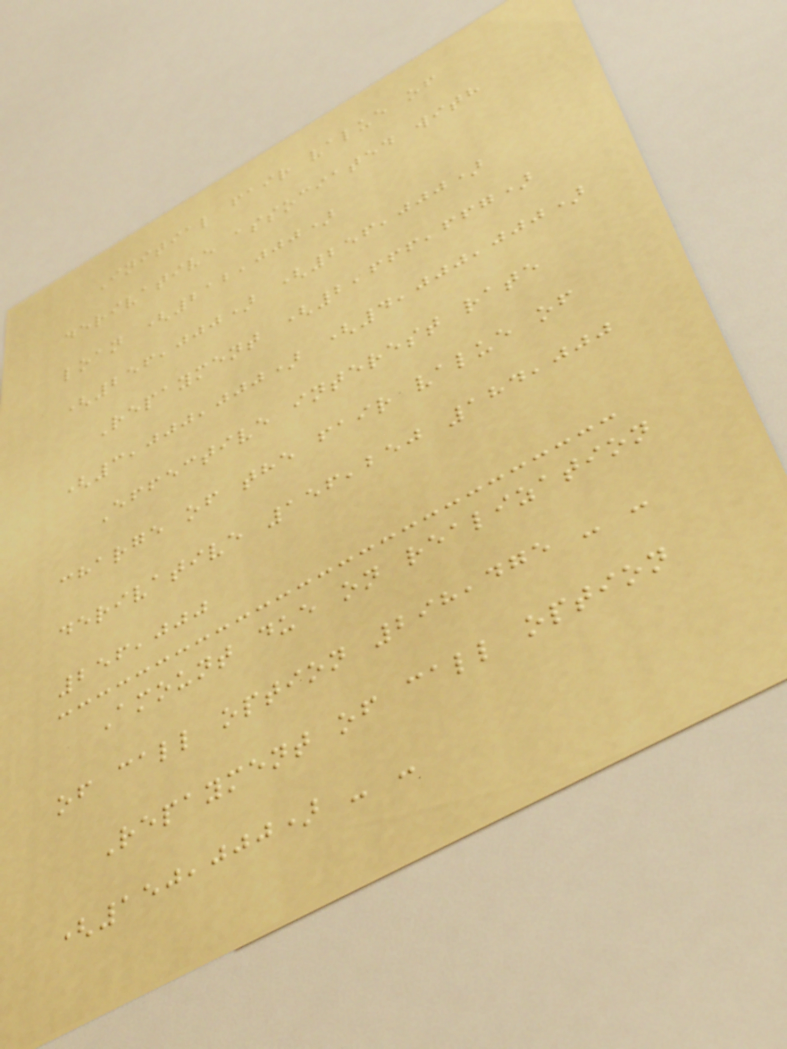Initial fair value of
derivative associated with
loan (212,000)
(256,000) (256,000)
Repayment (2,666,667)
(3,000,000) (4,000,000)
Effective interest rate
charge of the fair value of
derivative 156,250 184,000
256,000
Amount due on realization
of call option 298,475 - -
Repayment of call option
(150,000) - -
